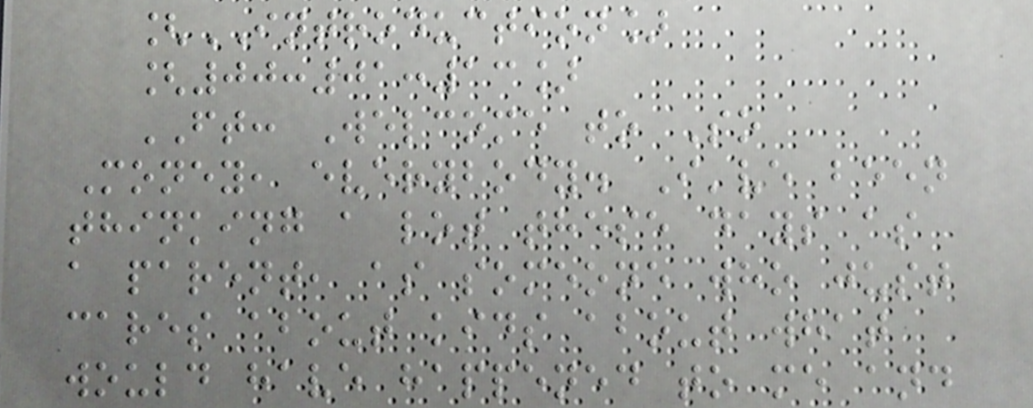[INTRODUCTION]
[00:01:13]
FT: Welcome to So
Money, everybody. I've been
thinking a lot these days as
a parent, as someone who just
cares about kids about what
would have happened to me and
